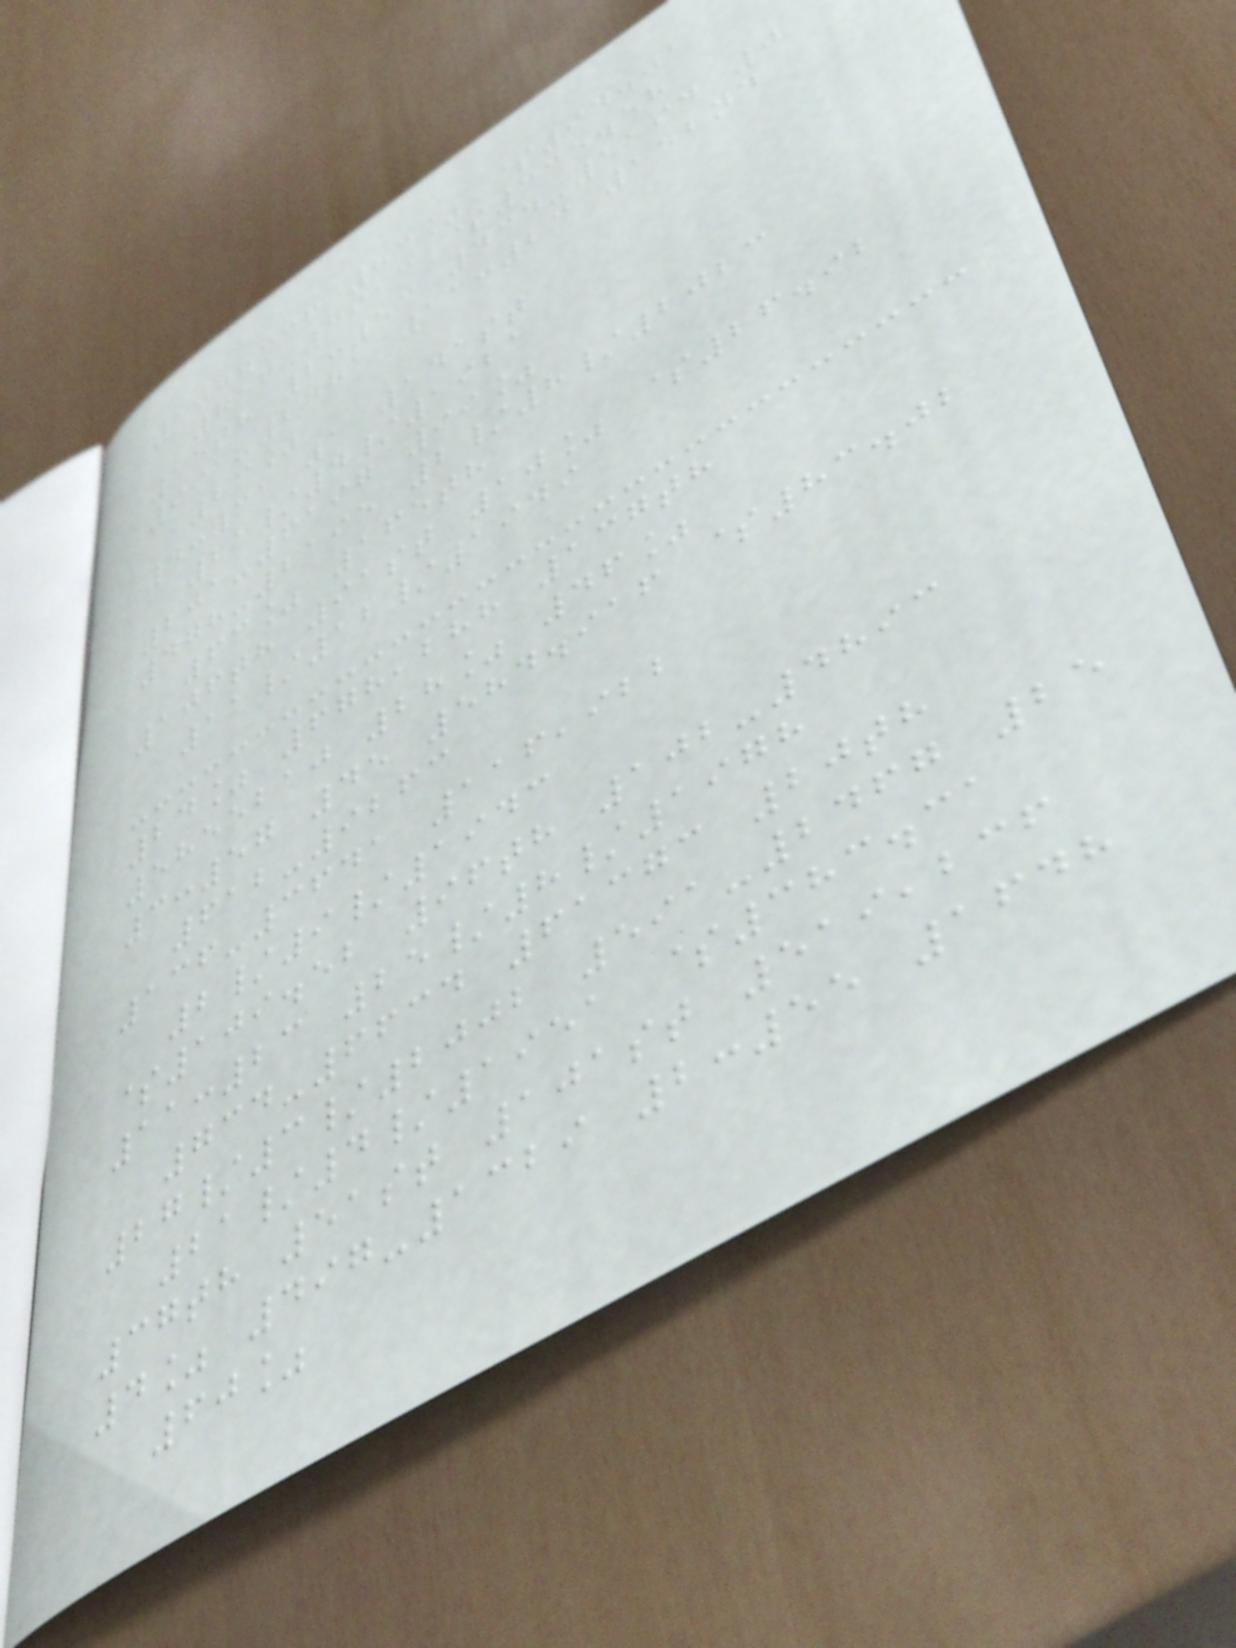107.336 83% $94.01
717-3913 $335.58
15th 2:53 434-1194 0
991-2481 11:23 152nd
23%
4:31 1 141st
21/4/1921
201-6197 99%
478-2195 2/8/2023
63% 165th
106th 91st 10% $26.92
11/12/1949
24% 678,288 137th
5855210 28% 46%
3:57 45 584.916 $83.02
612-9263
136-3641 116,922
2/9/1943
$109.52 96th 102-4893
11:23 25/8/1978
734-6634 61373 20th
27/3/2002 591-2467 25
21/4/1951 $383.31
37th 51st 101st 519,236
4% 497-1329 2:55 1648
60%
